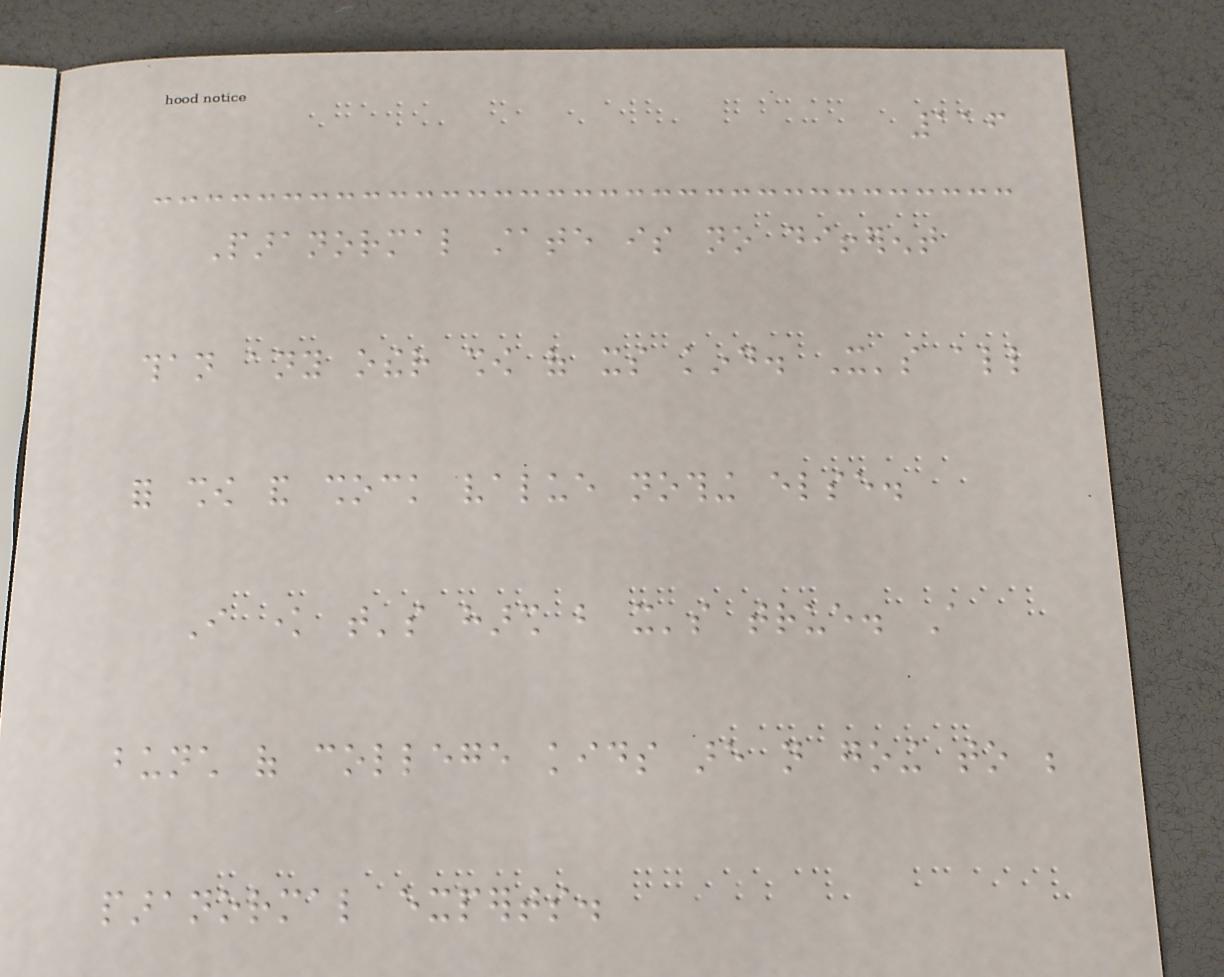116
Paranormal state is no different
than any other show of its kind. It's all
for show and shock value nothing else.
I know that's harsh but it's true. A
bunch of college kids are not going to be
paranormal experts.
